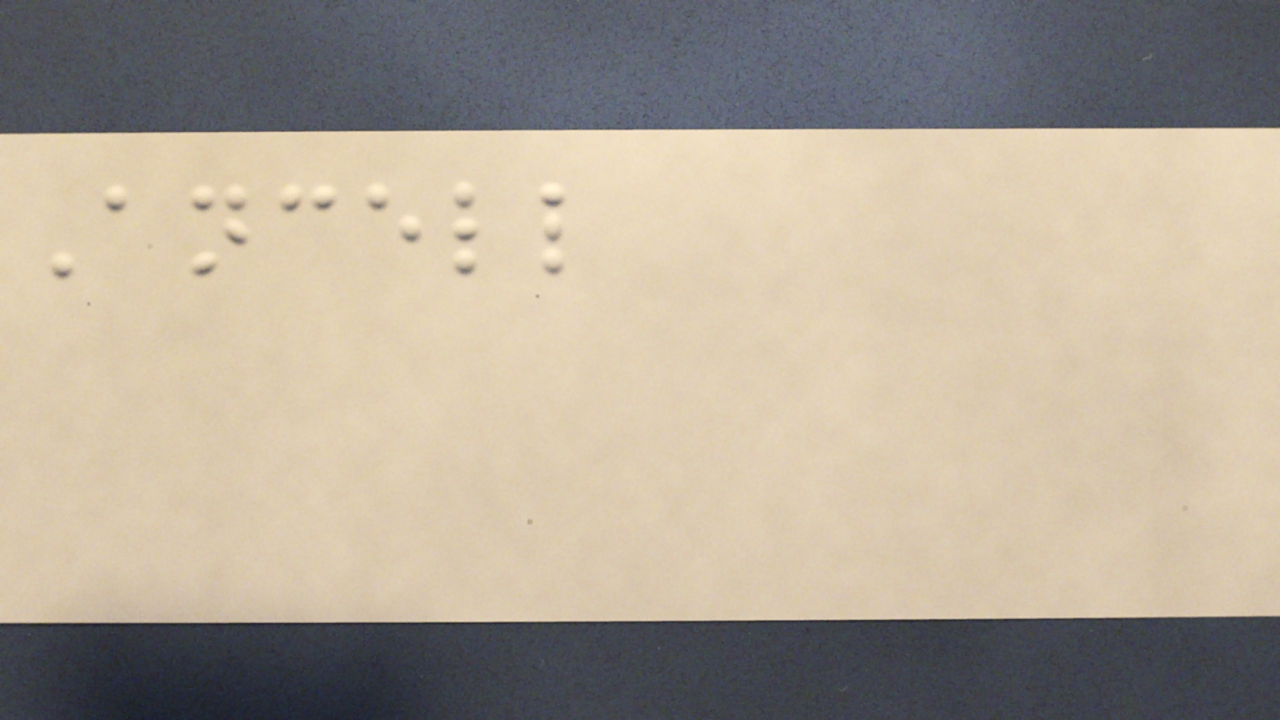Ancell
